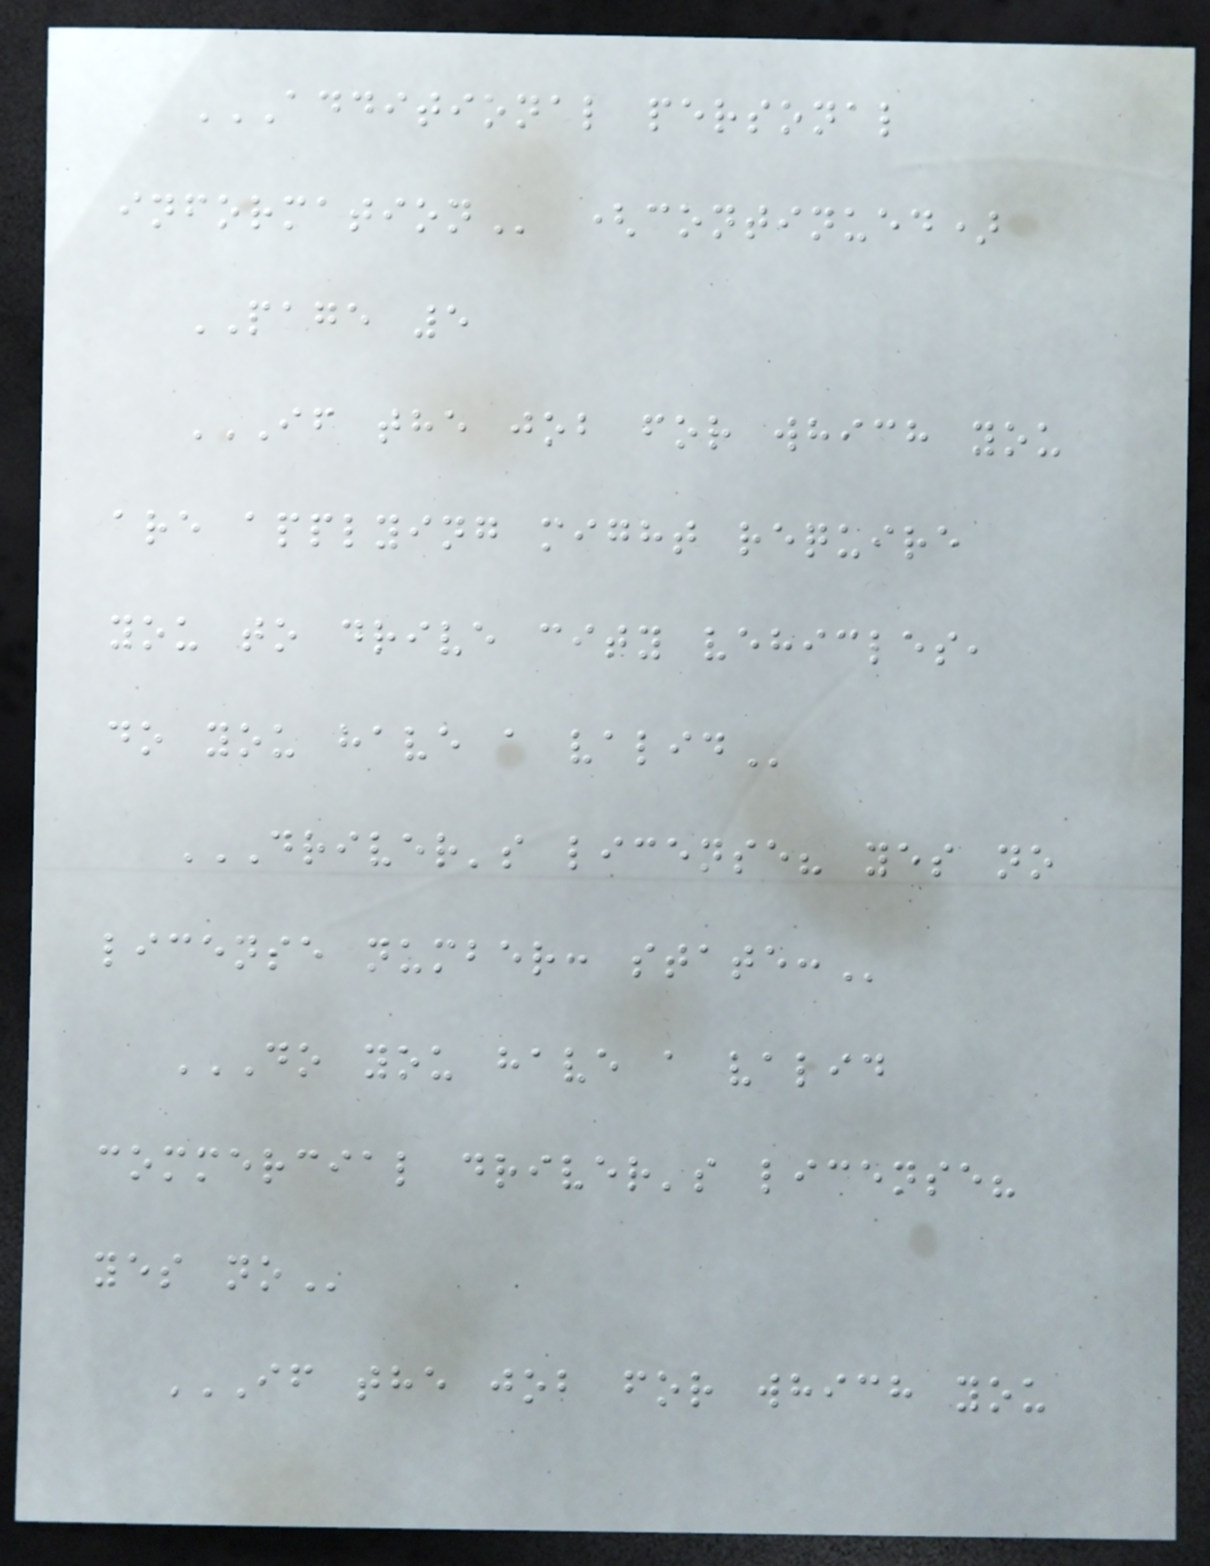ADDITIONAL PERSONAL
INFORMATION (continued)
PAGE 5
IF THE JOB FOR WHICH YOU
ARE APPLYING MIGHT REQUIRE
YOU TO DRIVE CITY VEHICLES,
DO YOU HAVE A VALID
DRIVER'S LICENSE? YES NO
LICENSE NUMBER: STATE:
DO YOU HAVE A VALID
COMMERCIAL DRIVER'S LICENSE?
YES NO
IF THE JOB FOR WHICH YOU
